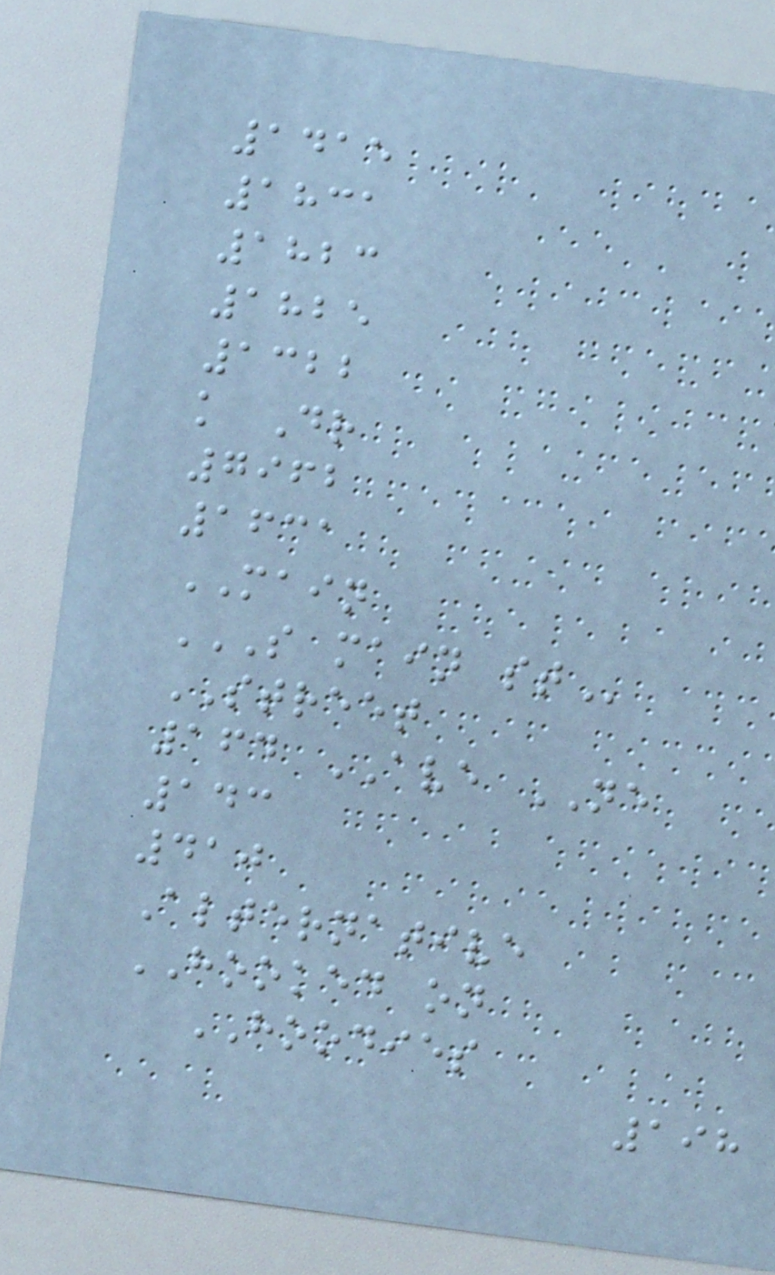1415
1831
1823
1825
1322
k Dr
7962
1631
MAIN
S MAIN ST
STREET
164 AVE NE
143
410
Alternative
HOOKED on
HOODIES
198
